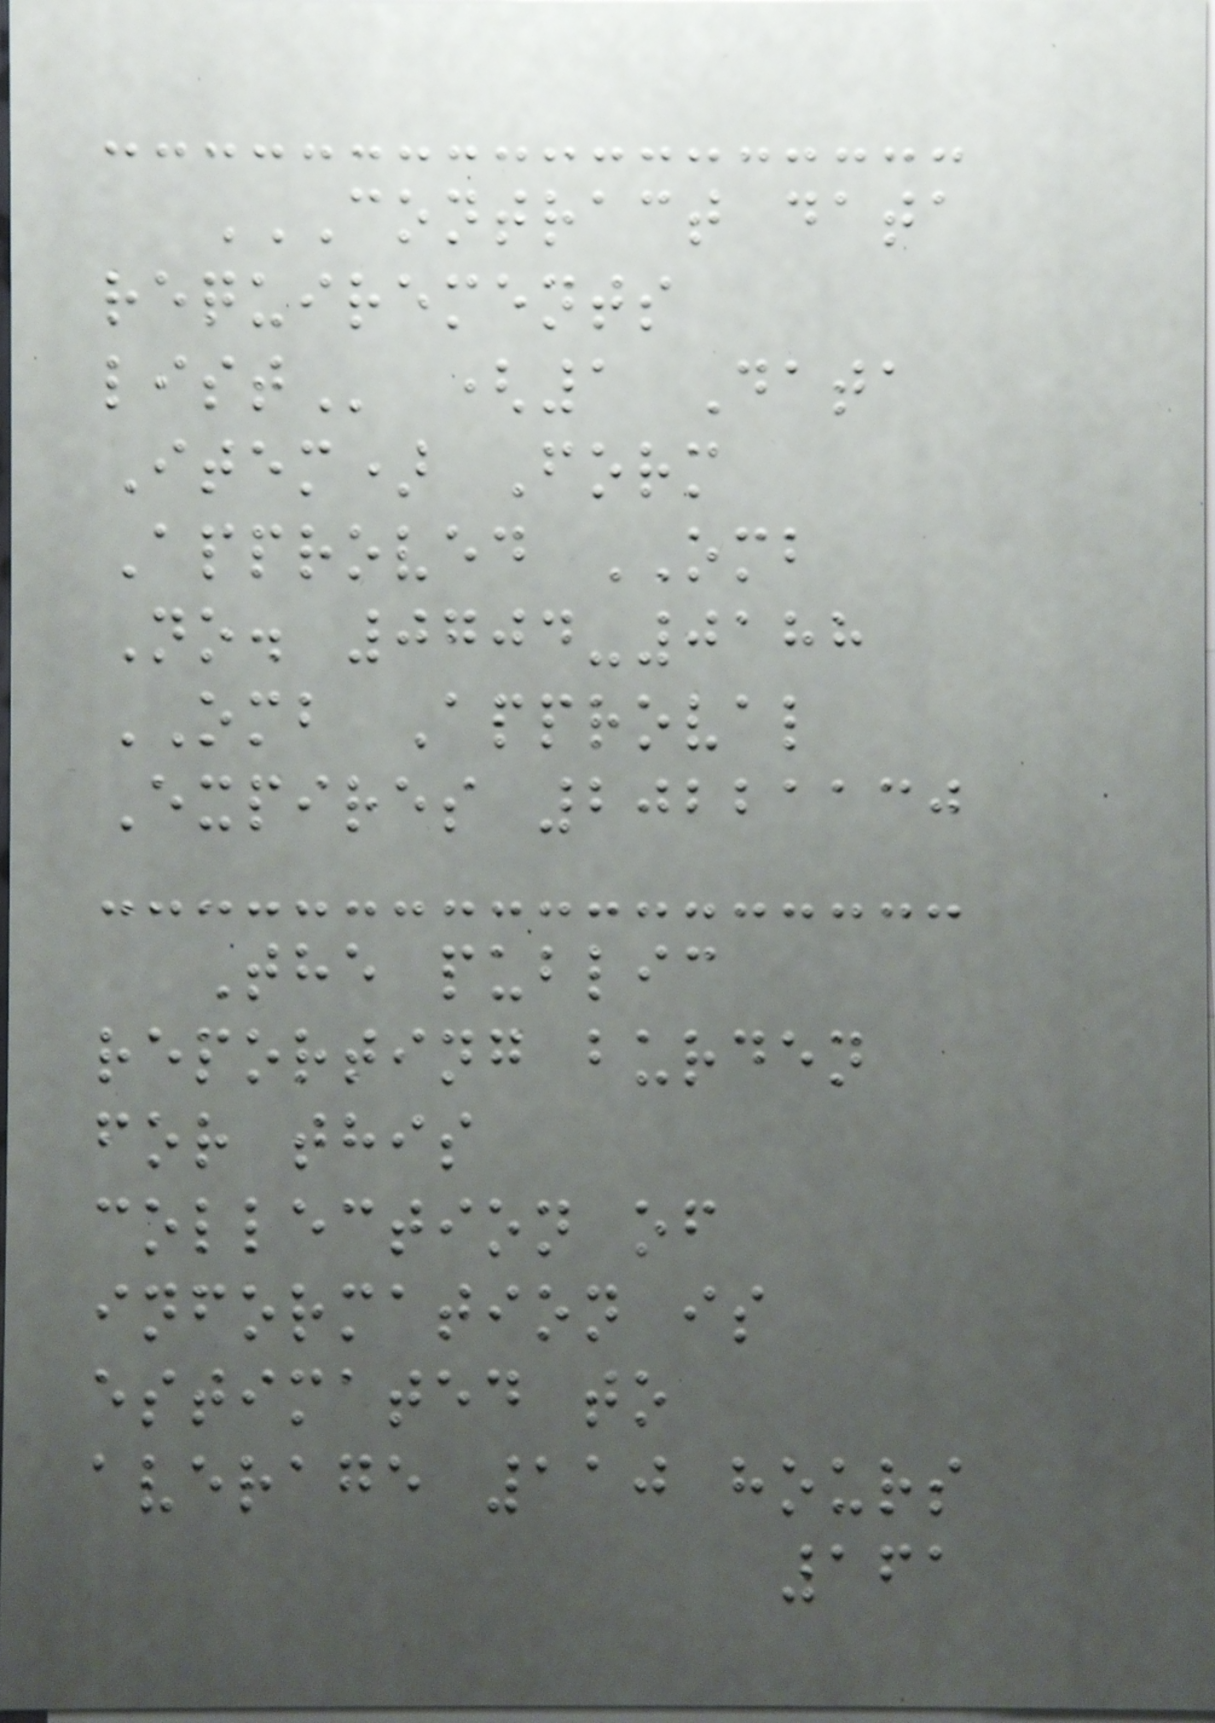CONTRACT DATA
REQUIREMENTS
LIST (1 Data
Item) Form
Approved OMB
No. 0704-0188
OMB Approval
Expires 20221130
The public
reporting burden
for this
collection of
information is
estimated to
average 110 hours
161
